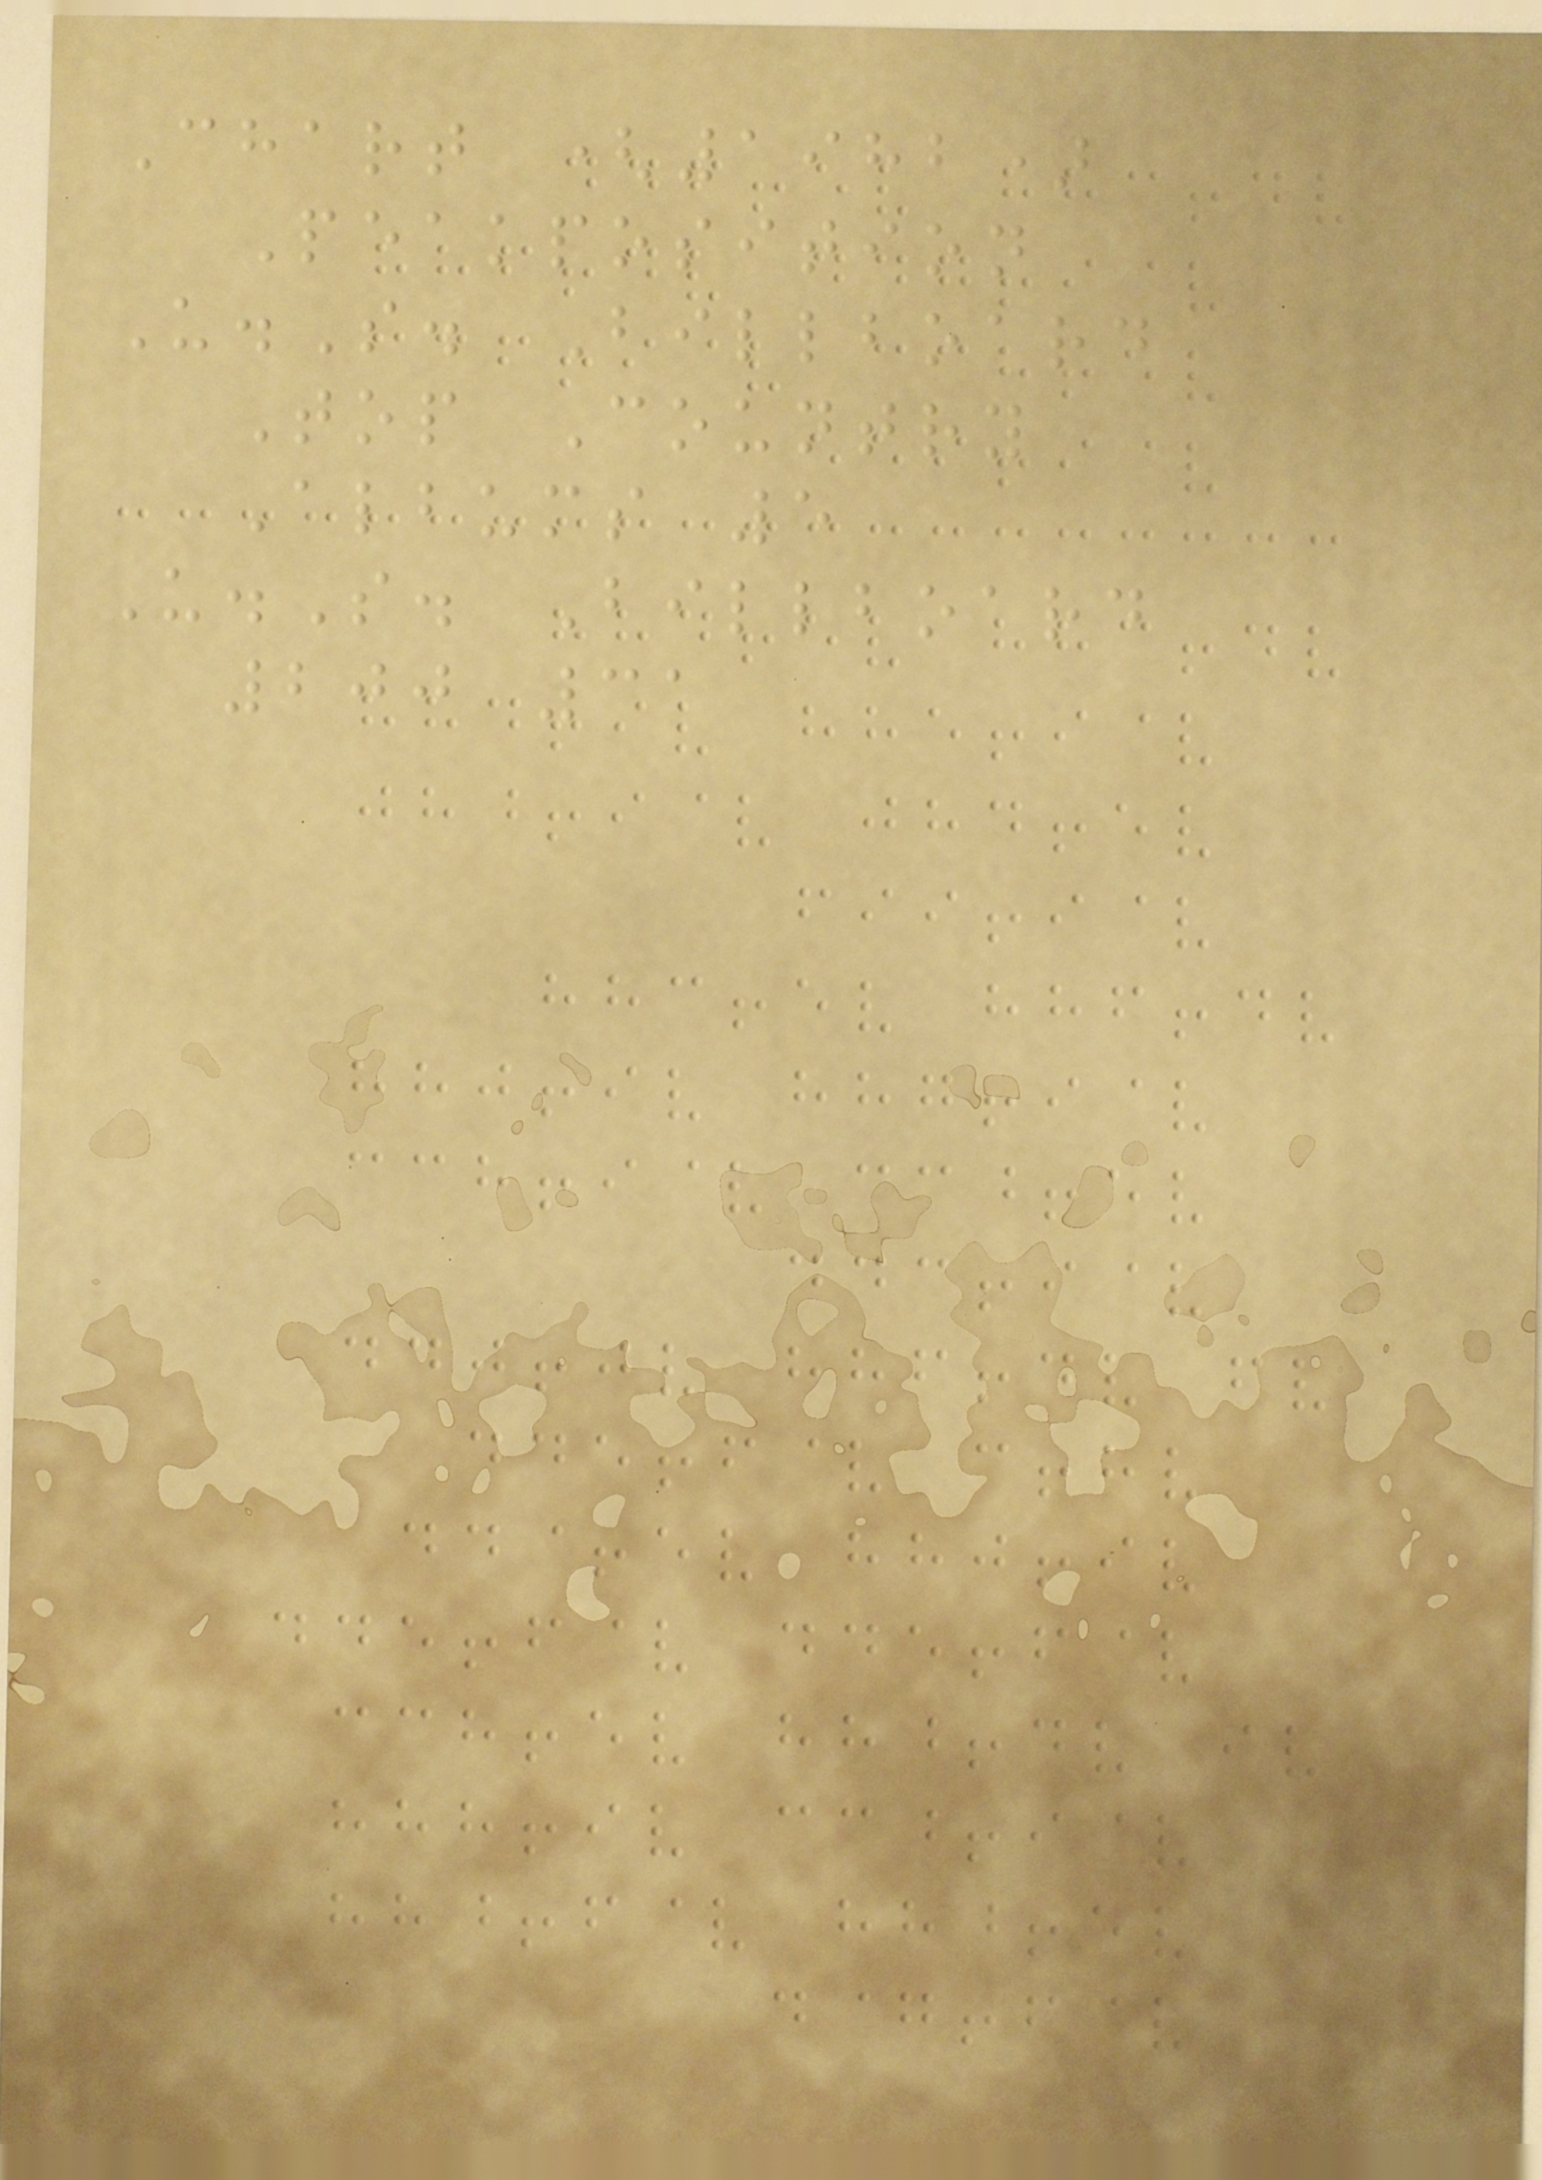Chart (1982)
Peakposition
U.S. Billboard
Top Country
Albums 5
U.S. Billboard
200 31
